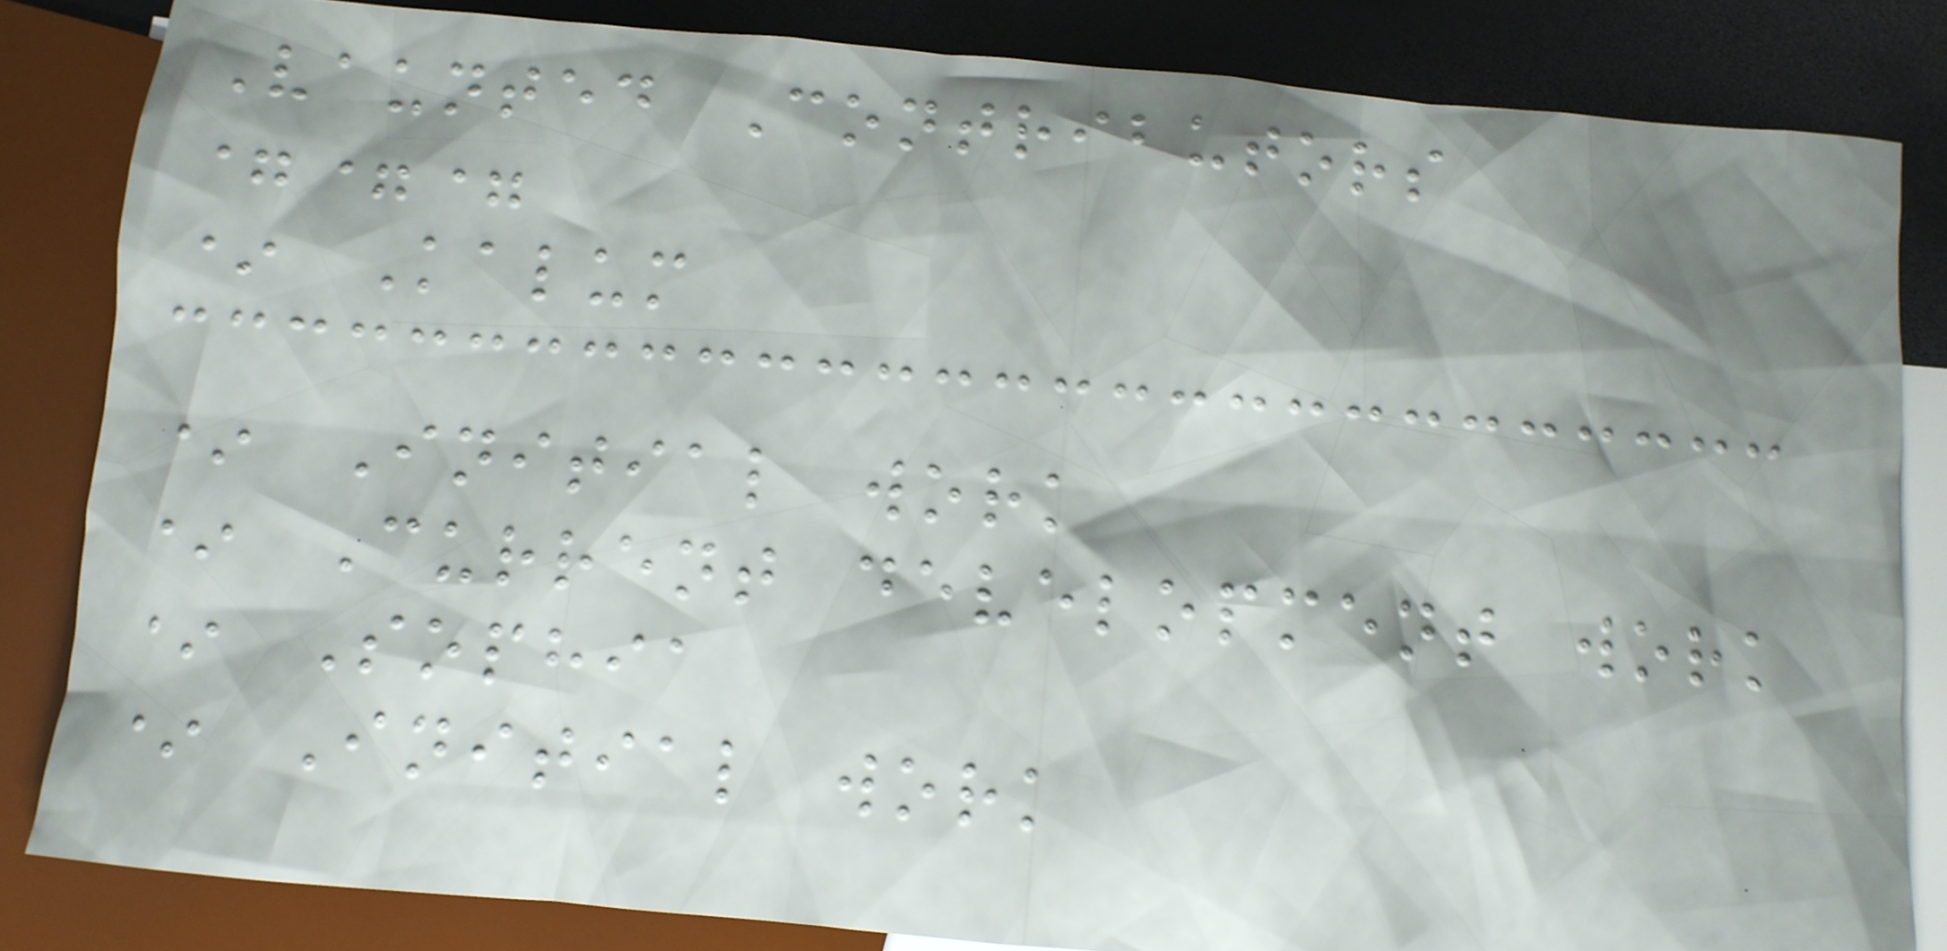Vaunted Contributors
===
* Kalum
* Initial work
* Current development work
* Sophia
* Initial work
